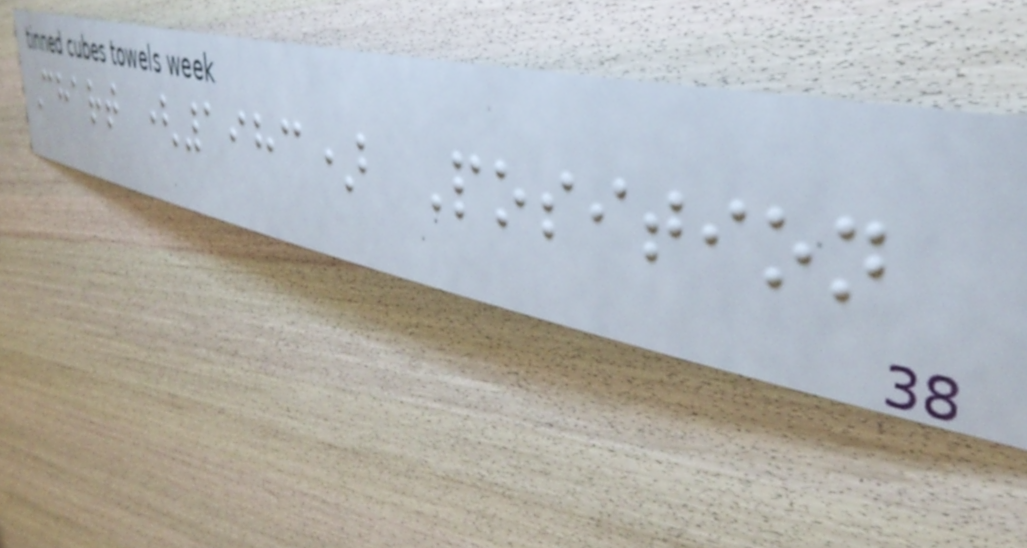Chart (1983) Position
